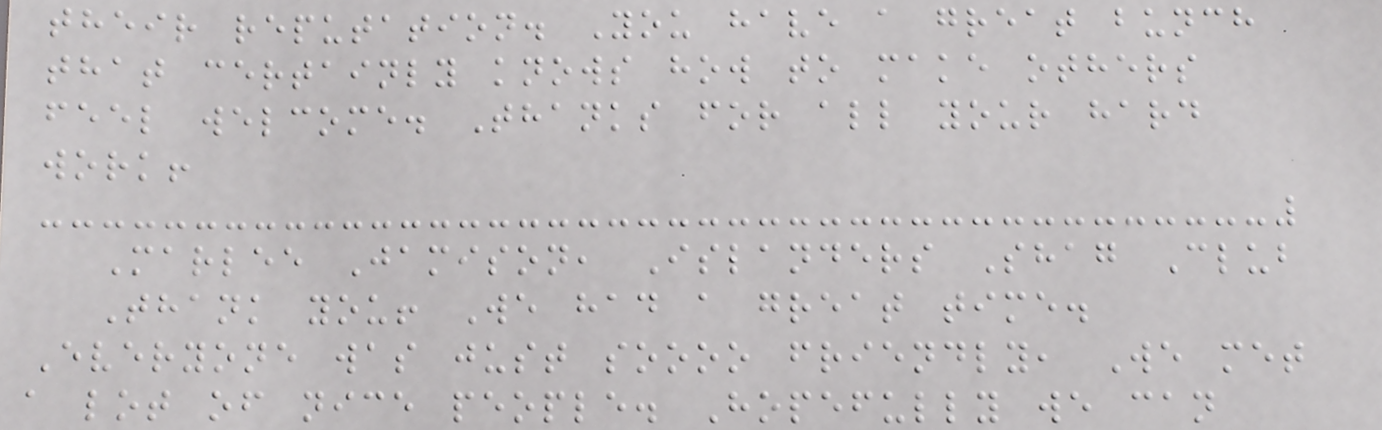their reputation. You have a great bunch
that certainly knows how to make others
feel welcome. Thanks for all your hard
work!
Marlee Jamison, Islanders Shag Club
Thank you! We had a great time.
Everyone was just soooo friendly, We met
a lot of nice people. Hopefully we can
